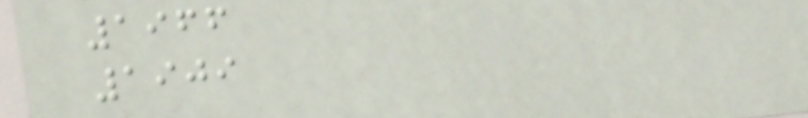1966
1909
